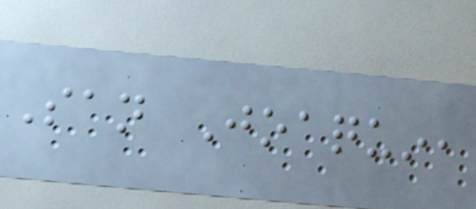San Joaquin,
